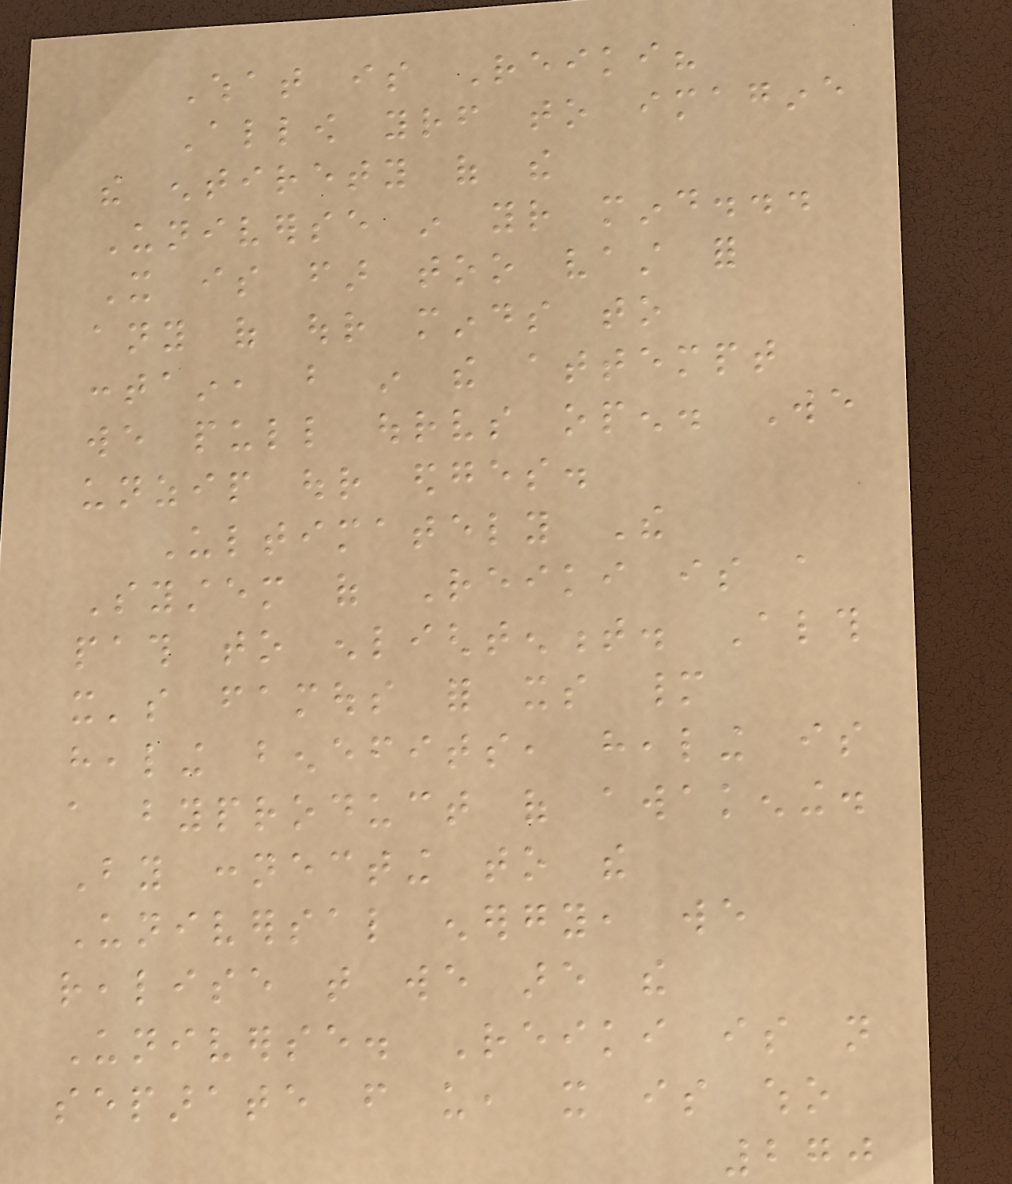What is Reiki?
Allow yourself to imagine
the entirety of the
Universe in your mind...
It is far too vast for
any of our minds to
contain, but in the attempt
we pull ourselves open. We
unzip our edges.
Ultimately The
System of Reiki is a
path to enlightenment. Although
it's famous for its many
healing benefits, healing is
a byproduct of awakening.
By connecting to the
Universal energy, we
realise that we are the
Universe. Reiki is not
separate from us, it is who
270
